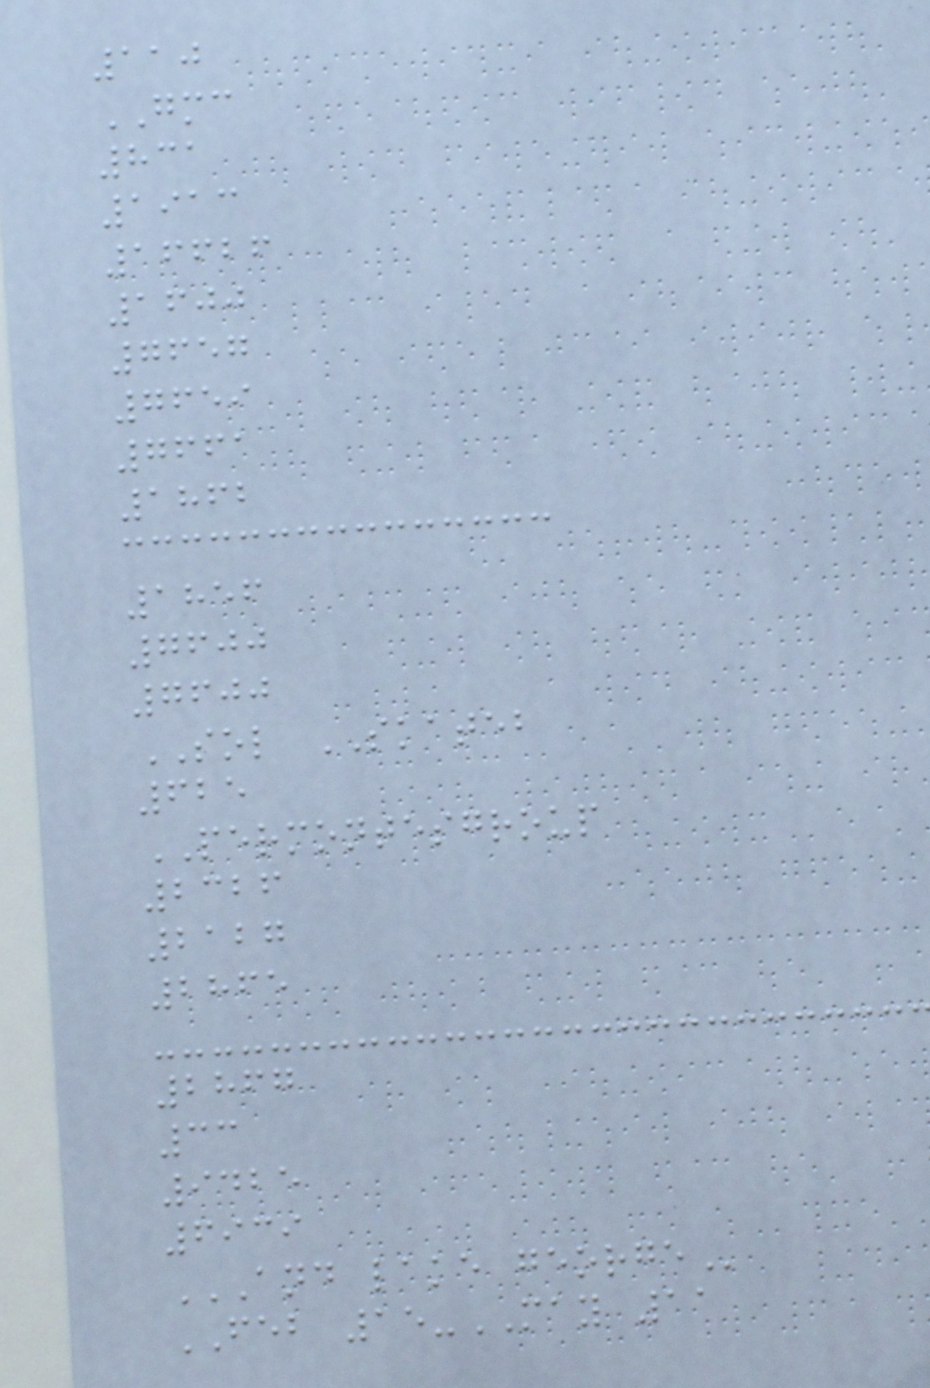110
GMC
831
1913
16626
1600
7657
7659
7661
1862
1856
7600
7600
SOL SKATEB
625
PERMONTESGROUP
2326
2127
2865
2867
33
9425
6939
AND LAKE GEORGE
FEB 15-MAY 11
